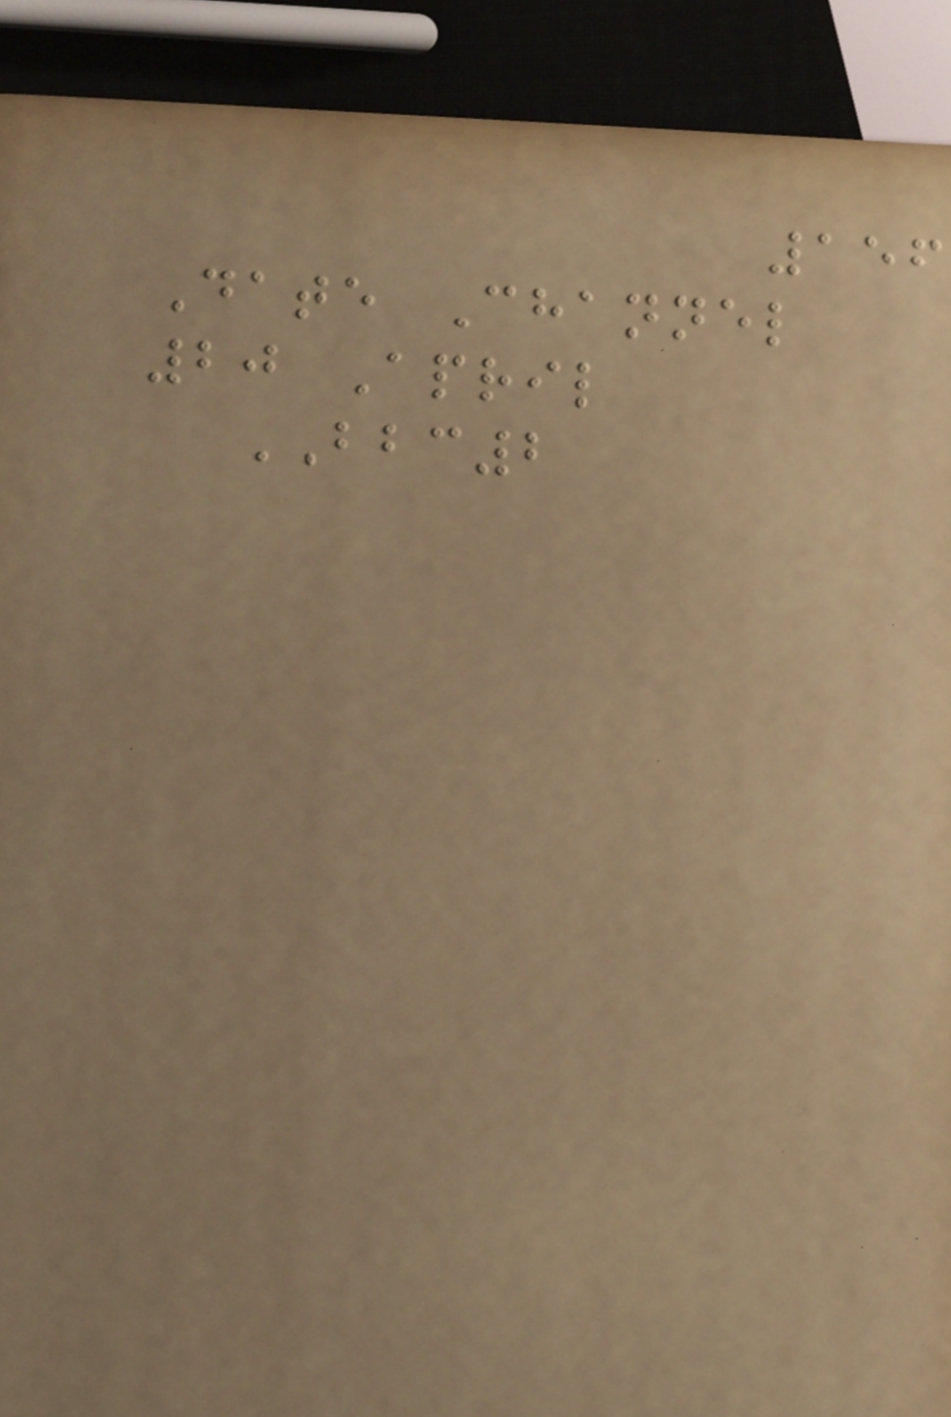156
Date Channel
20 April
BBC2
